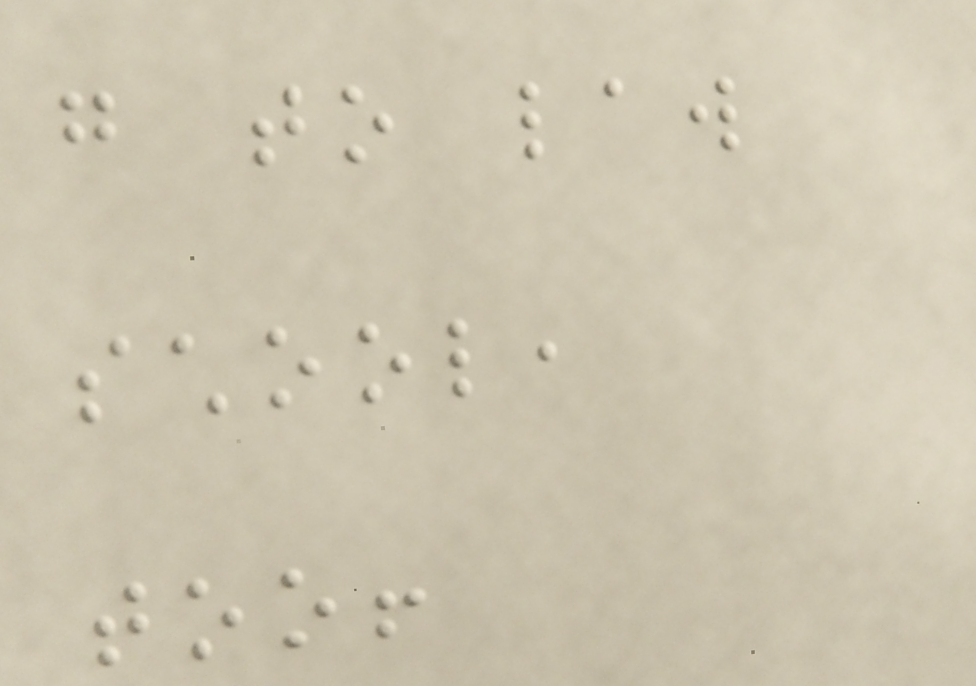go to law
school,
too!
